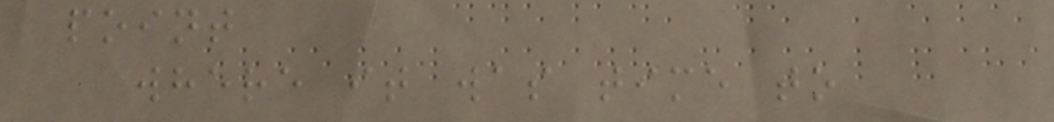point
where it was time to
